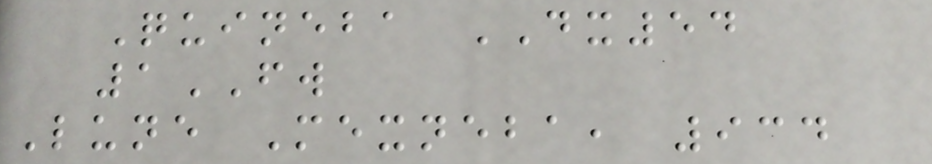Quineba DX54
1FW
Lune Mexneba, 934
